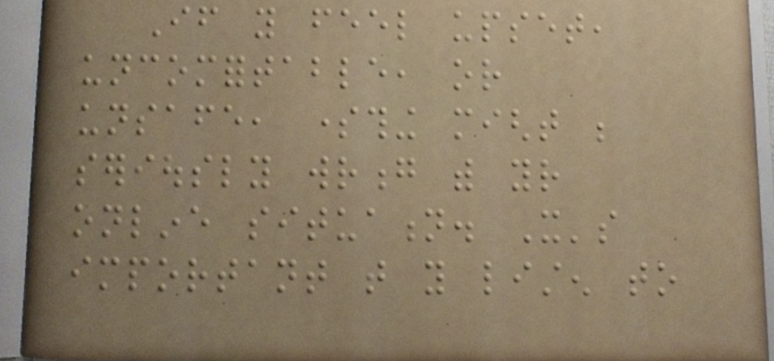If you feel upset,
uncomfortable, or
unsafe, something might be
seriously wrong with your
online situation. It's
important that you listen to
